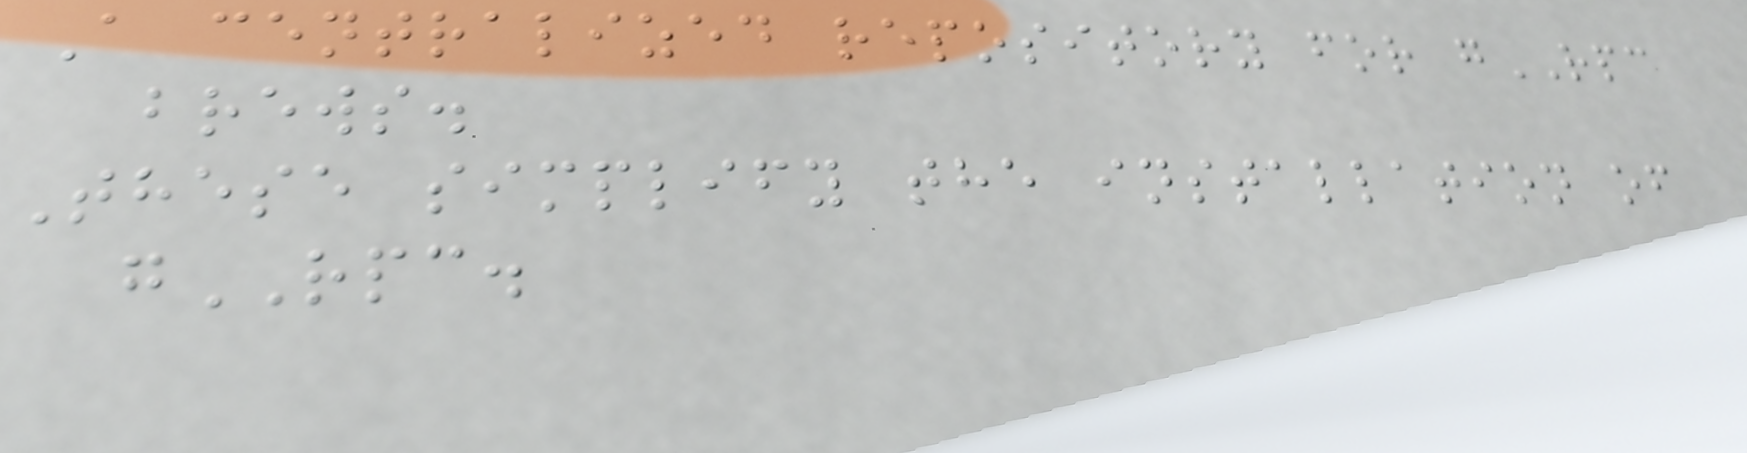A centralized repository for gRPC
brews.
These simplify the installation of
gRPC.
